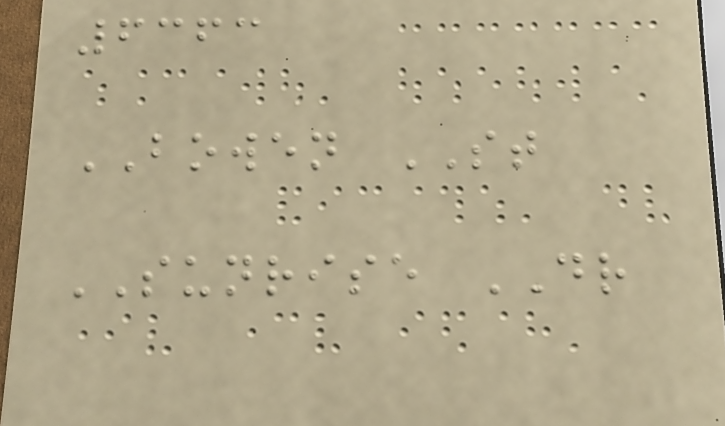6363
BOWEN ST
SUNRISE DR
